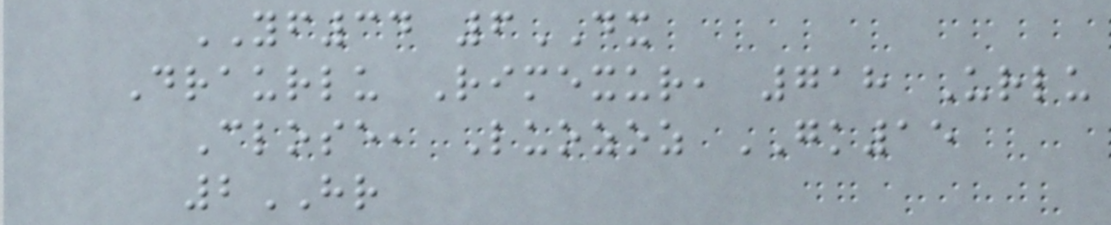YF34 6DX
Draurlu Rimexur, 718 Urlu
Close, Luozoz GK15
2HR
